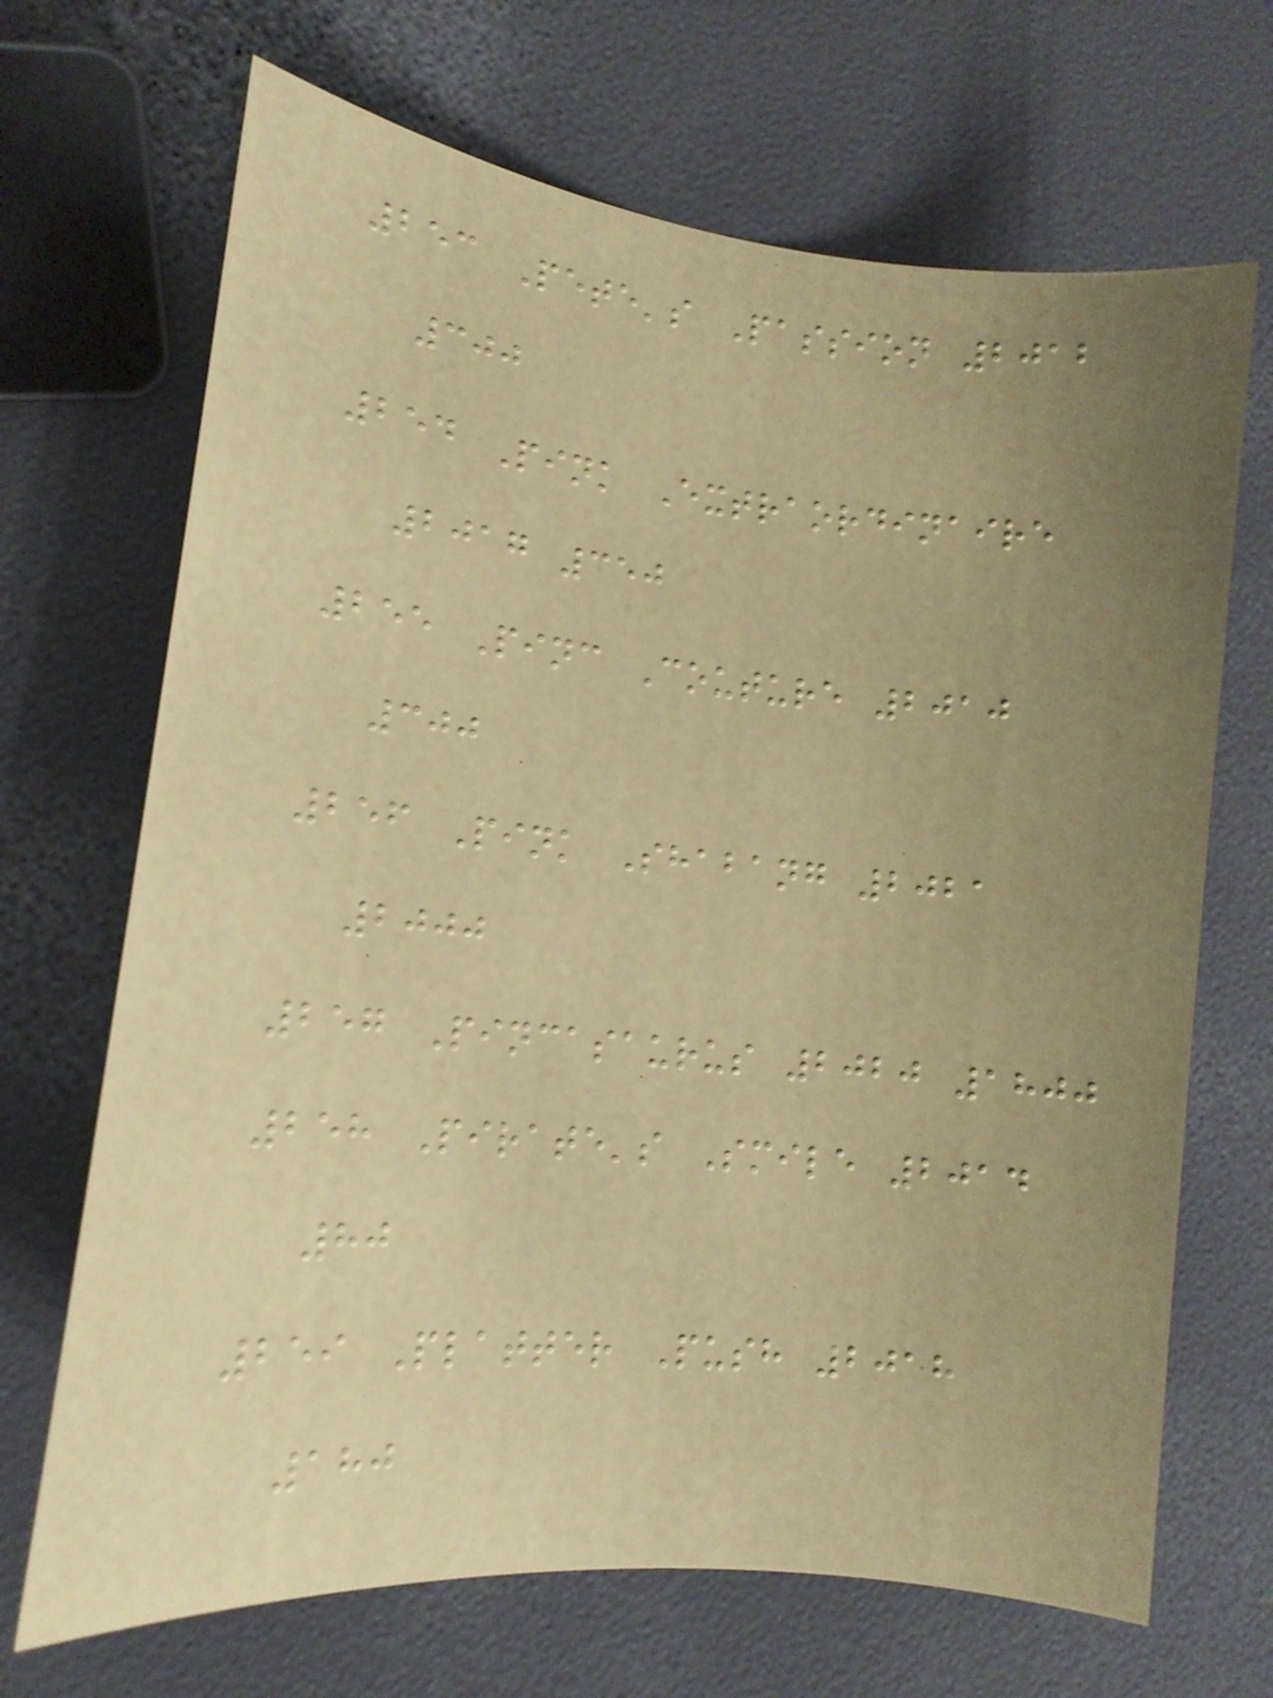253 Pete's Passion 2012
300
254 Pink Extraordinaire
2017 350
255 Pinc Couture 2010
300
256 Pink Shabang 2021
2000
257 Pincasaurus 2020 1800
258 Pirate's Smile 2014
80
259 Platter Push 2018
180
